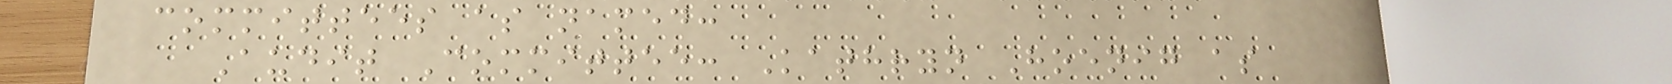committees as named:
Audit Committee: Kathryn Hoenig as
